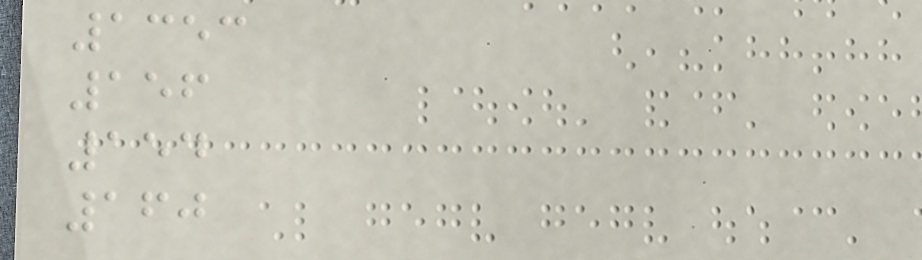1353
156
154
160
